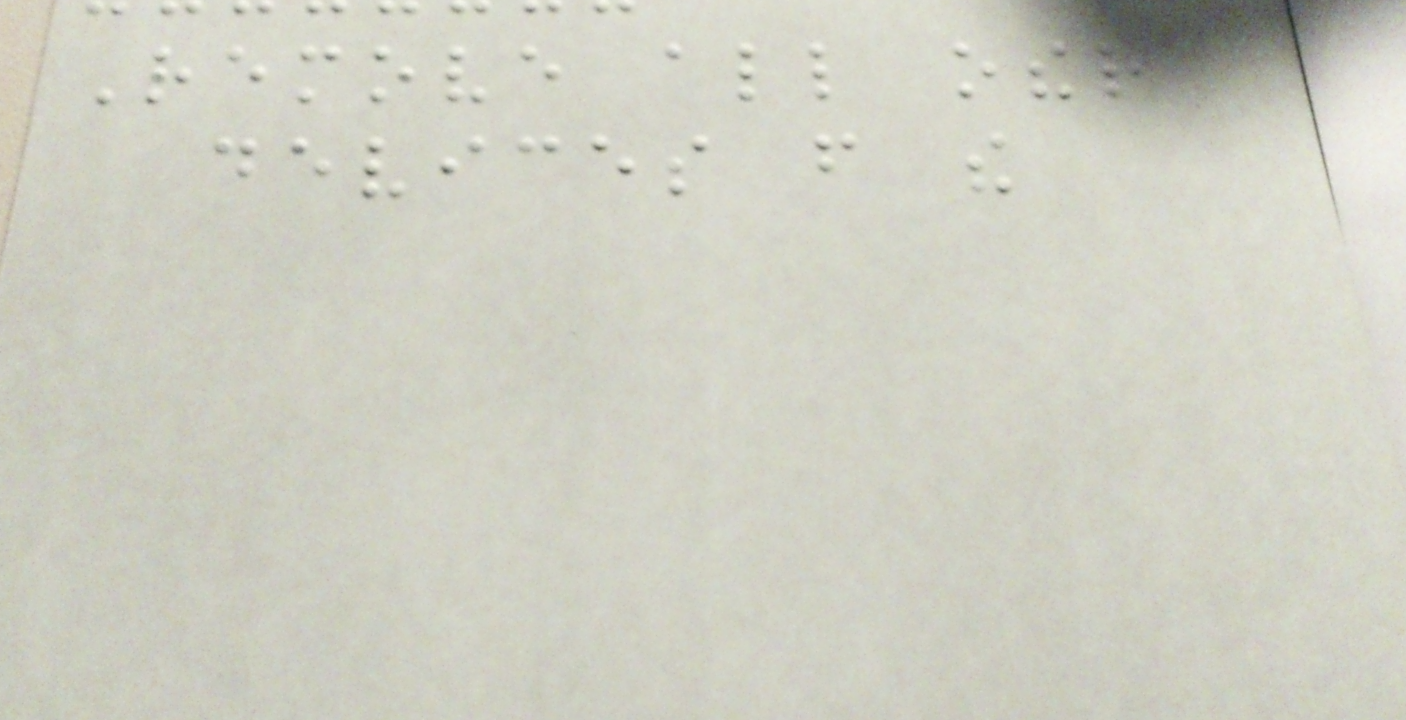Remove all other
devices from the
